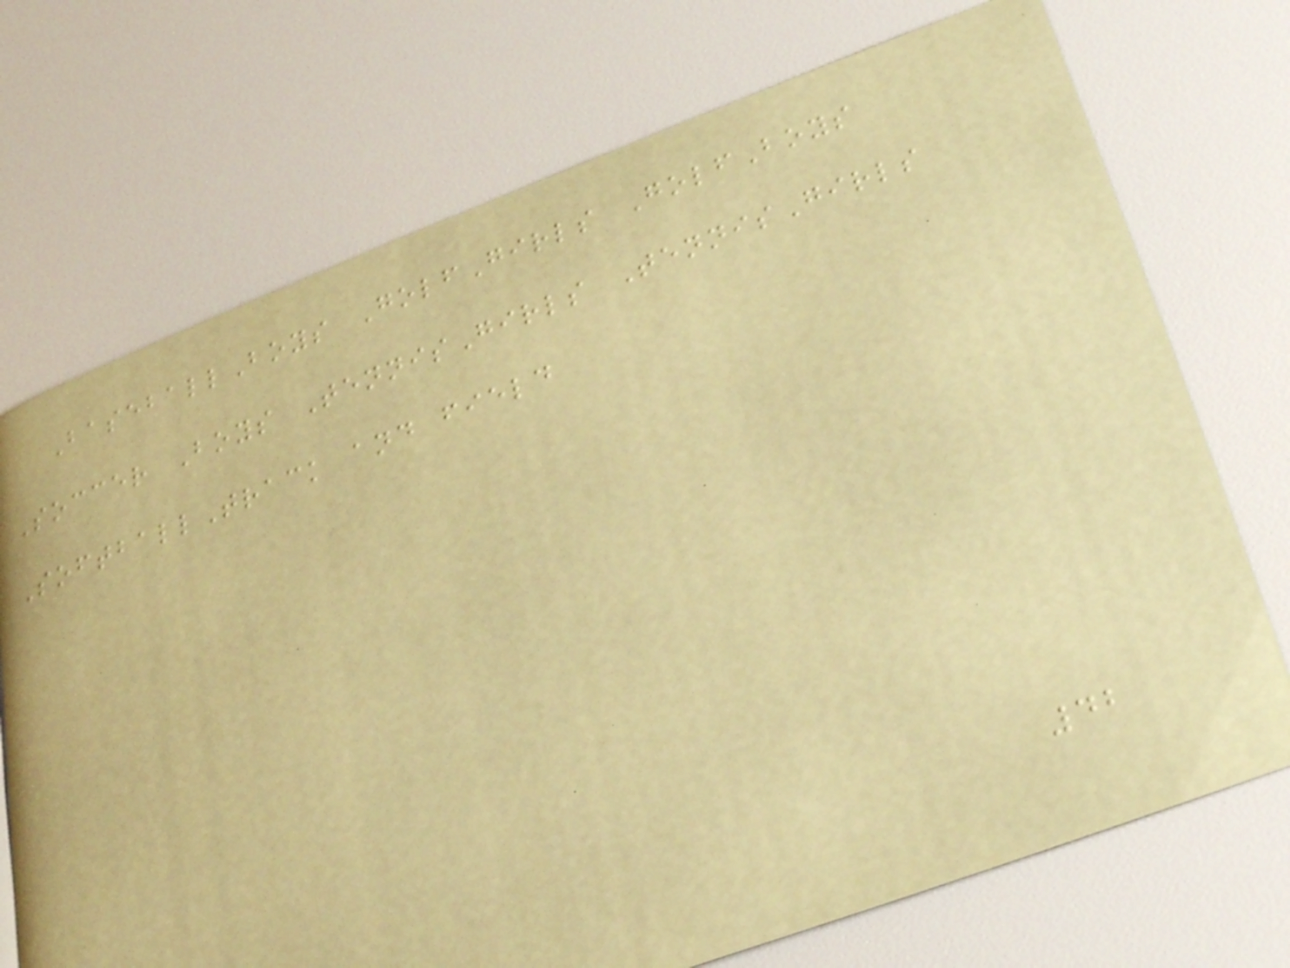BaseballBoys GolfGirls GolfBoys
Soccer Boys TennisGirls TennisGirls
SoftballTrack and field
42
